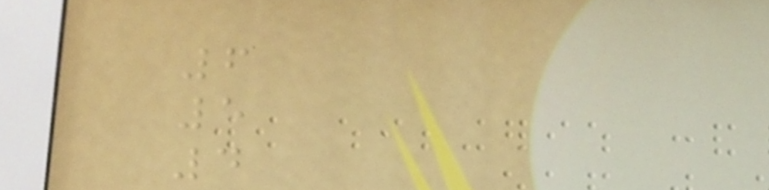6
5
4
